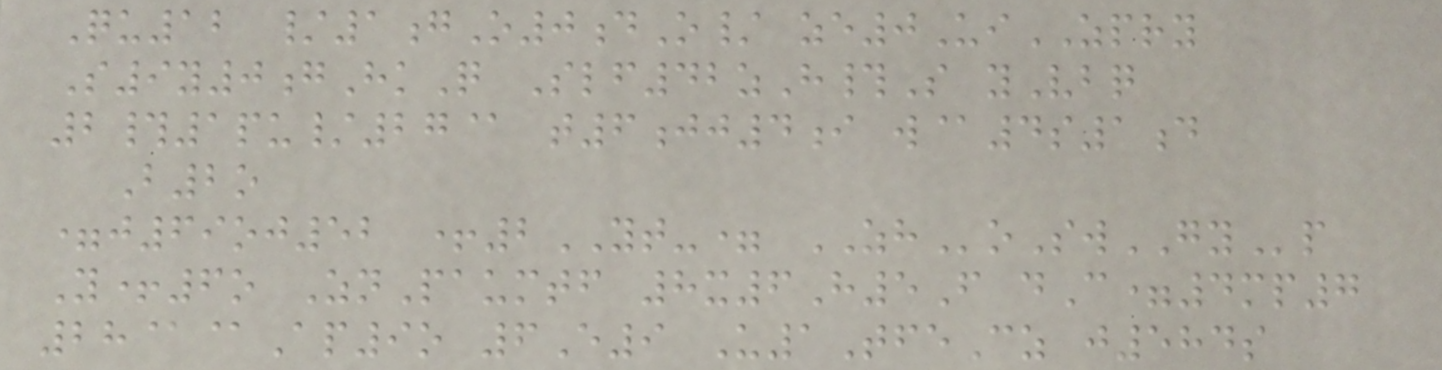Qu12 /1gO0dO/ ze0UiZPRY
S9y0gHkQ Slf42zH#S yVbq
2#1pu/27@ t6jj4i w@4s1d
B2o
=j69oj52 +2YT-= ZHoSwGYp
Y+6o ZnPaumtf 8x6H5F dC=4mp7
28@@Ap9o 6E9 U1TfeCz j584s
